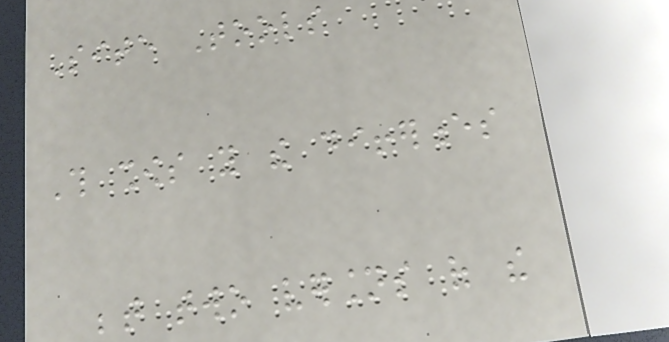Site Tools
This shows you the differences
between two versions of the
